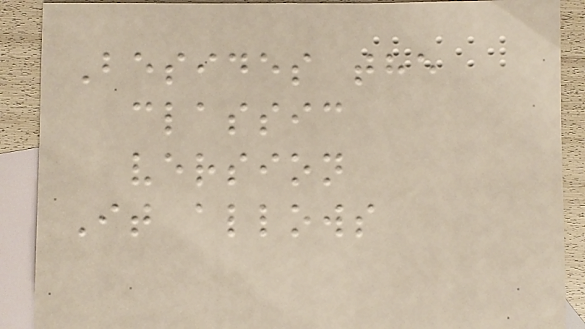Besides the
classic
version
It allows
